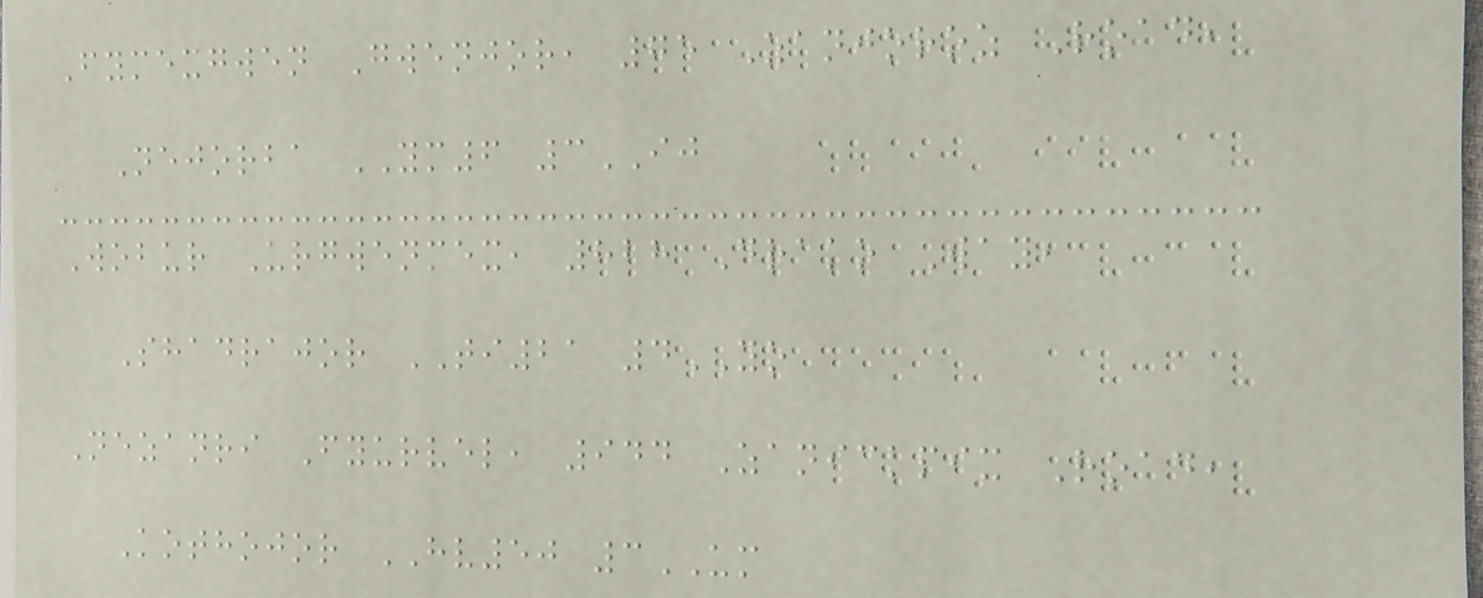Fymexgwen Gwenjor, 75 Zanjoroz Road,
Nejorba YM6 3IJ
Wobur Urgwenmex, 828 Drako Way,
Shadrajor TI21 4YO
Nezanri Fyurvel, 944 Zanickpix Road,
Kothojor HV50 3UM
